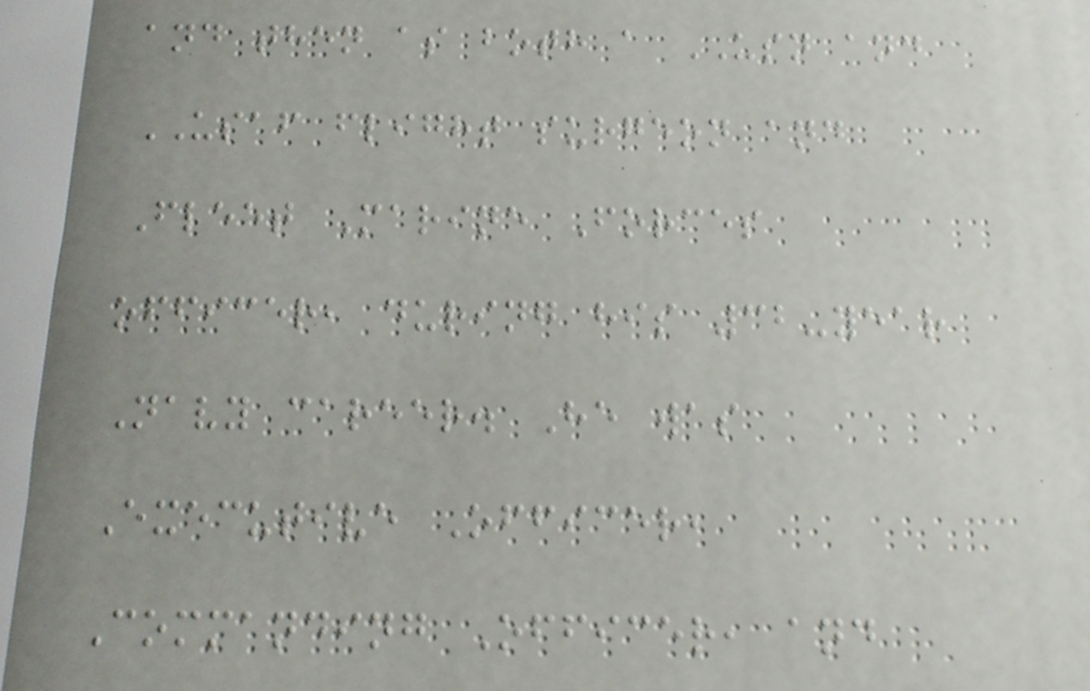and then as both a USN and
USAF flight surgeon and
Fleet Marine Forces
officer, during his 32-year
Navy career. He was
Executive Officer,
Commanding Officer, and
